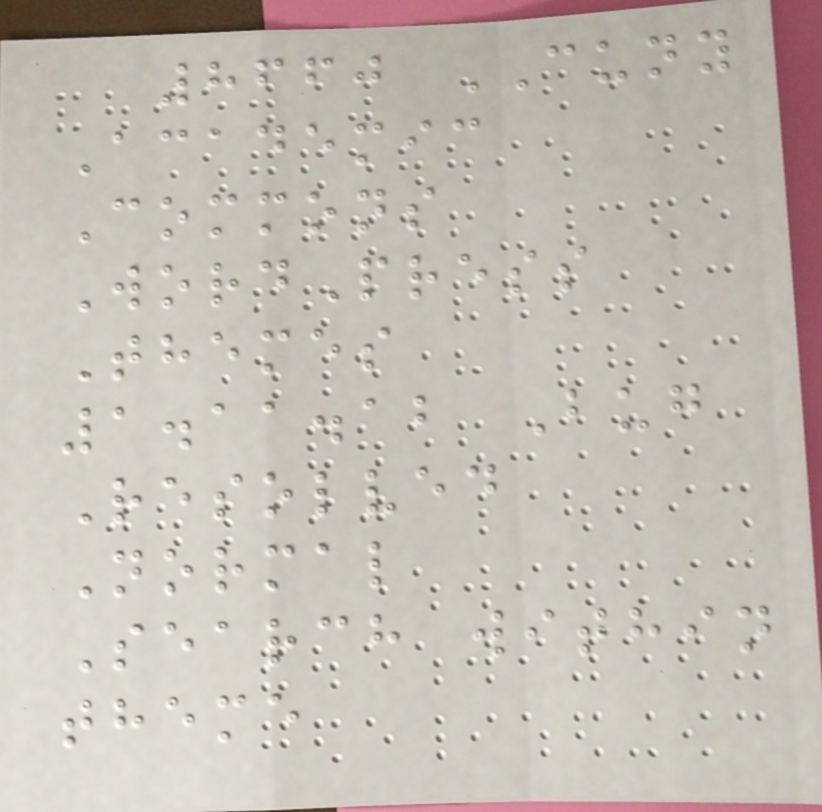8660 CUNY
Academic
Commons
WordPress
Themes
1.11.12 Bug
Resolved
Normal
Search within
theme
